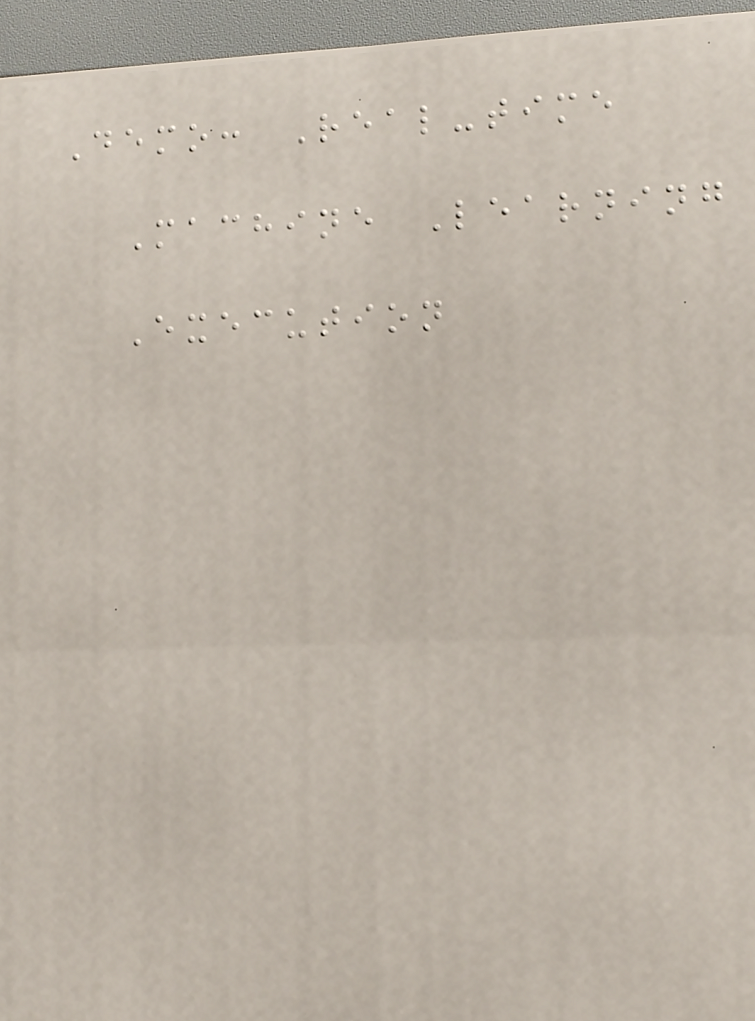Demo: Real-time
Machine Learning
Execution
